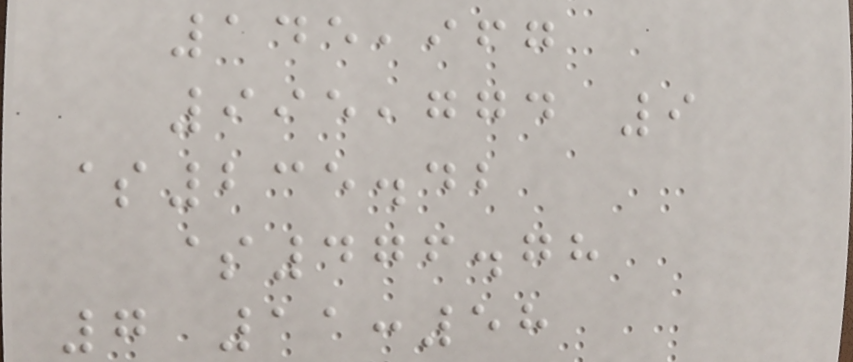145,967
995,774 9
$235.42
$476.78
7 11:58
